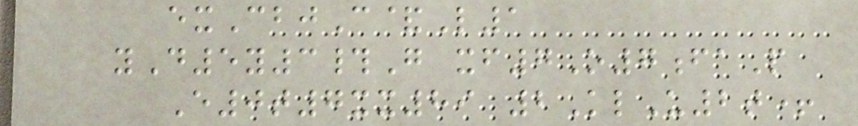exCbjC&L1
yD5y3#G xf7O7faP
E0t7xx89 2KlU2t+
